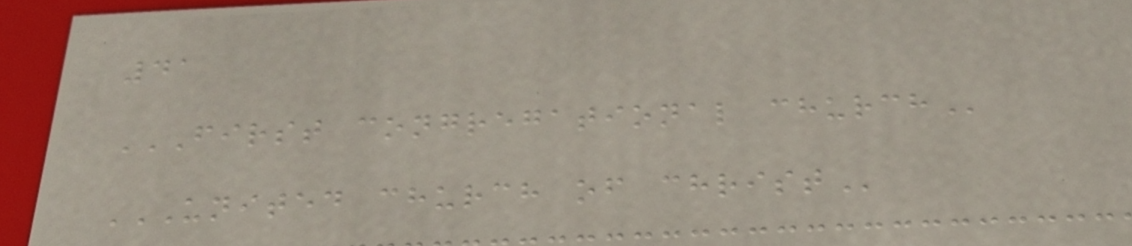41
FIRST CONGREGATIONAL CHURCH
UNITED CHURCH OF CHRIST
